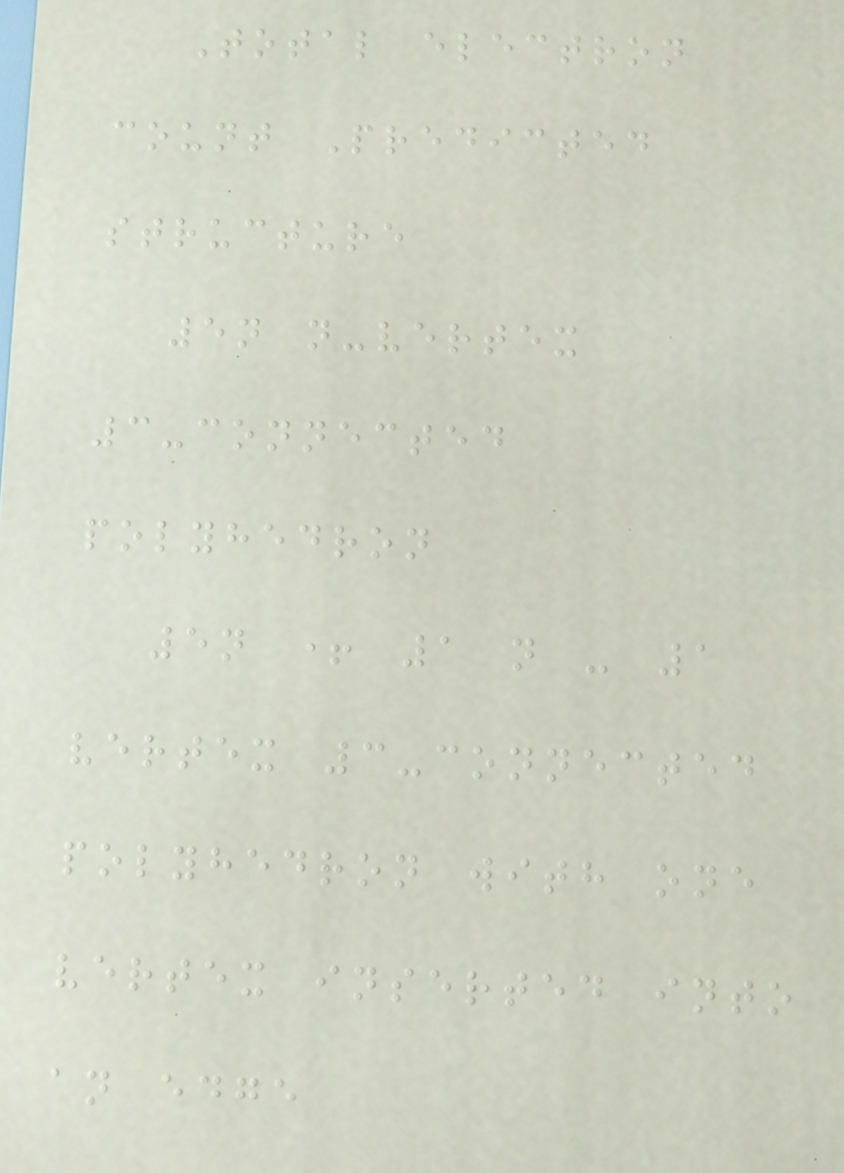Total electron
count Predicted
structure
5n n-vertex
3-connected
polyhedron
5n + 1 n - 1
vertex 3-connected
polyhedron with one
vertex inserted into
an edge
